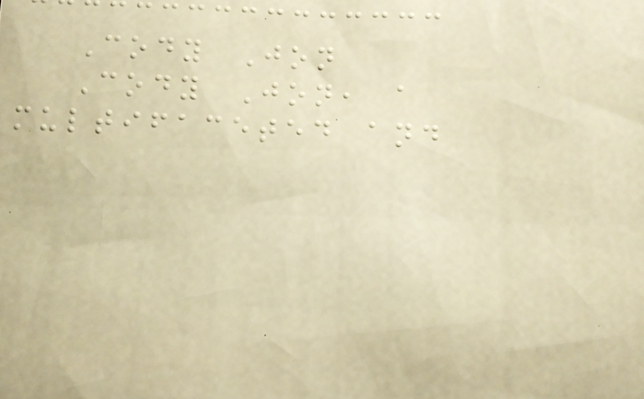Cody Jon
Cody Jon, a
multifaceted and
